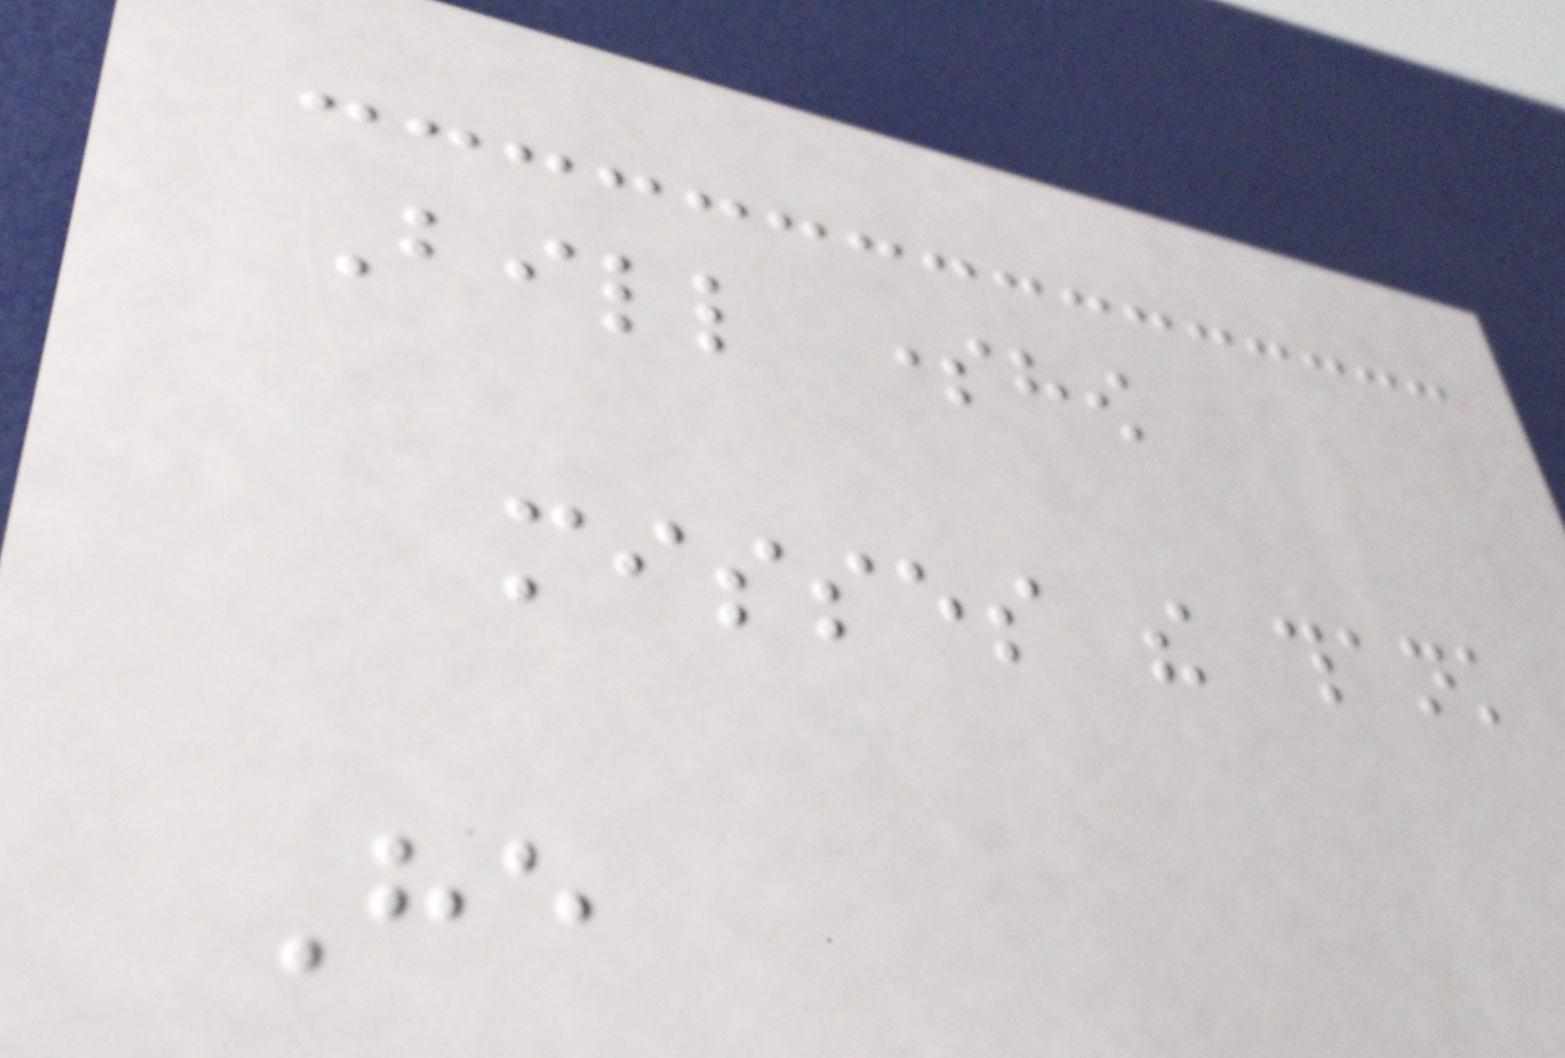Bill somehow
misses the thank
He
